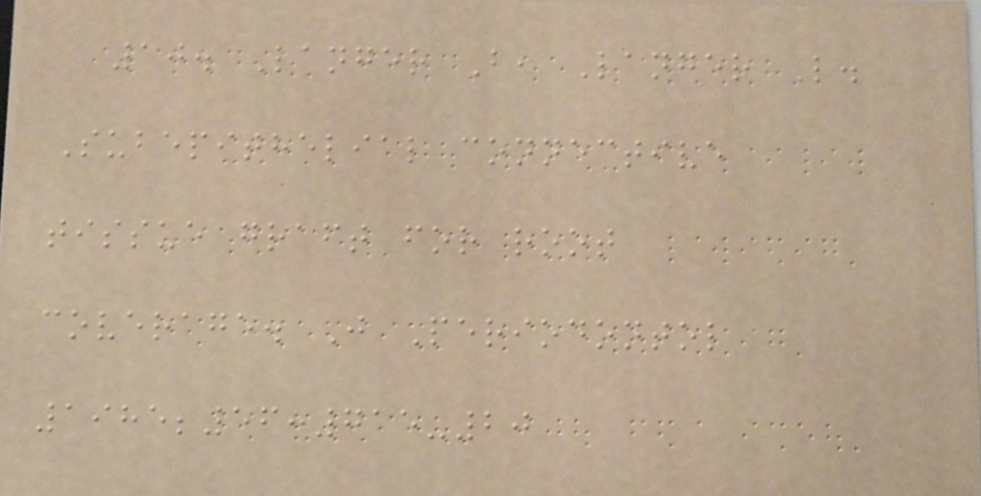10. Langer B, Langer L.
Subepithelial connective
tissue graft for root
coverage. J Periodontol
1985;56:715-20
